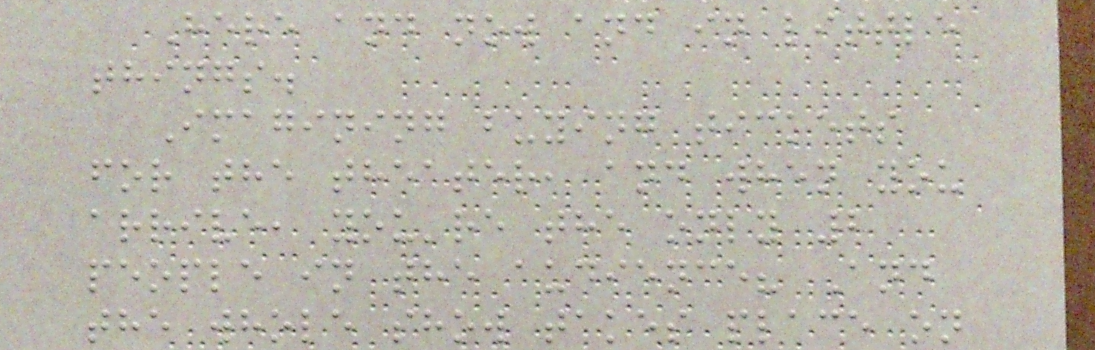Here and now and in little
things.
Imagining buying tickets
for the theater, and when you
arrive, you're the only 2
people in the audience? And
the whole show takes place on
